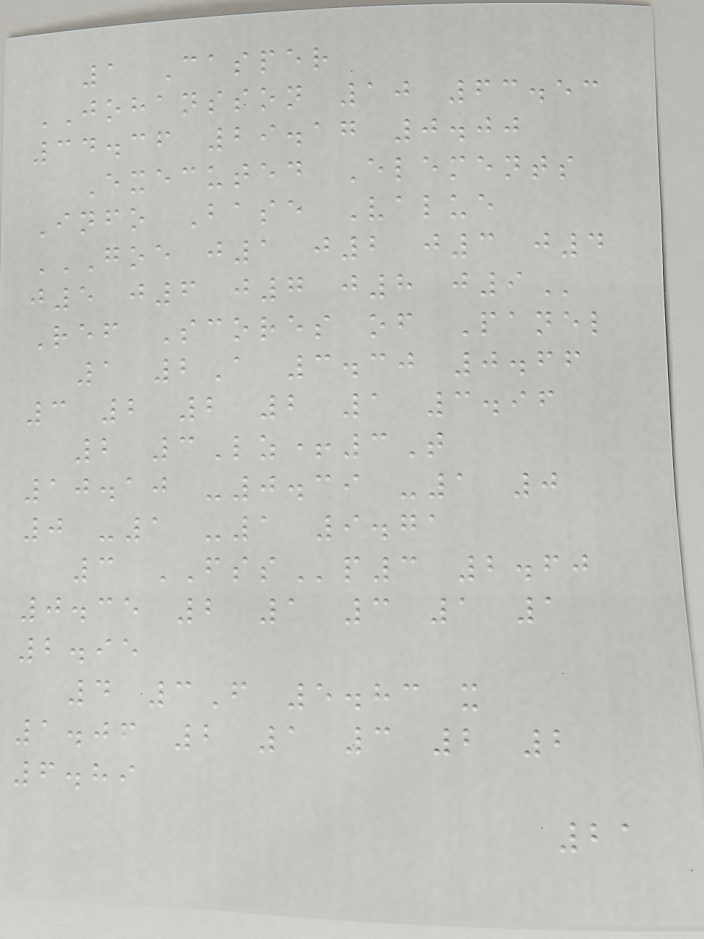1 Casper
JOHANSSON 10 63.53
34.36 29.17 0.00
Executed Elements
Info Base Value
GOE J1 J2 J3 J4
J5 J6 J7 J8 J9
Ref Scores of Panel
1 2A 3.30 0.66
3 2 2 2 1 3.96
2 3Lz+3T
10.10 -0.39 -1 0
0 -1 -1 9.71
3 FSSp3 2.60
0.35 2 1 3 1 1
2.95
4 3F 5.83 x
1.06 2 1 3 2 2
6.89
21
